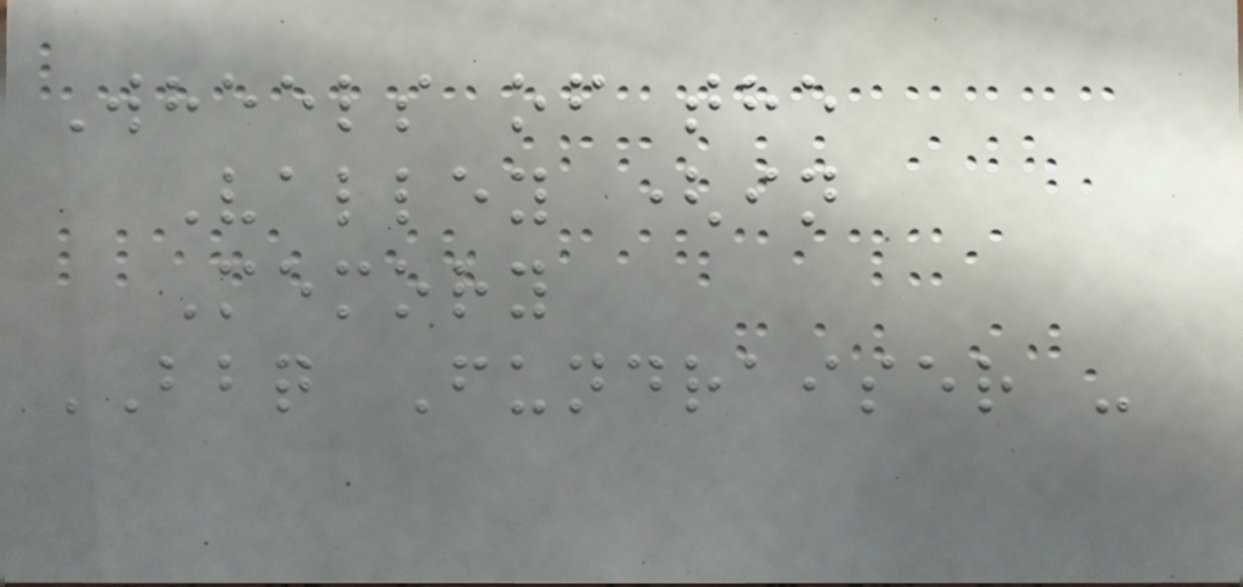Wheels of the
Valley (in
Memory
BBQ Fundraiser -
